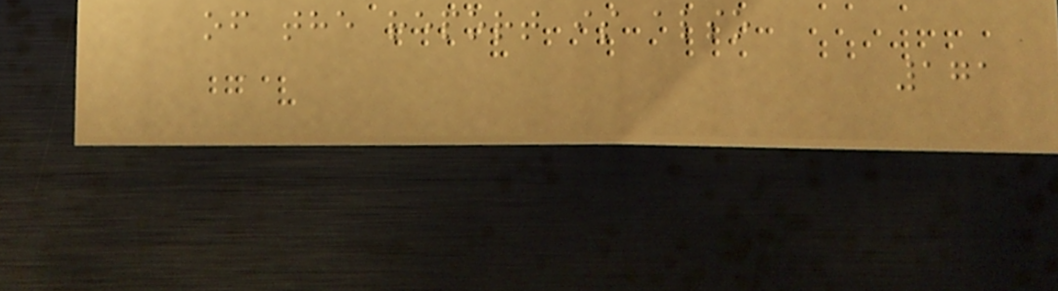of the report is also
171
